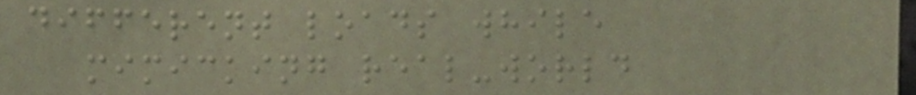different loads while
mimicking real-world
